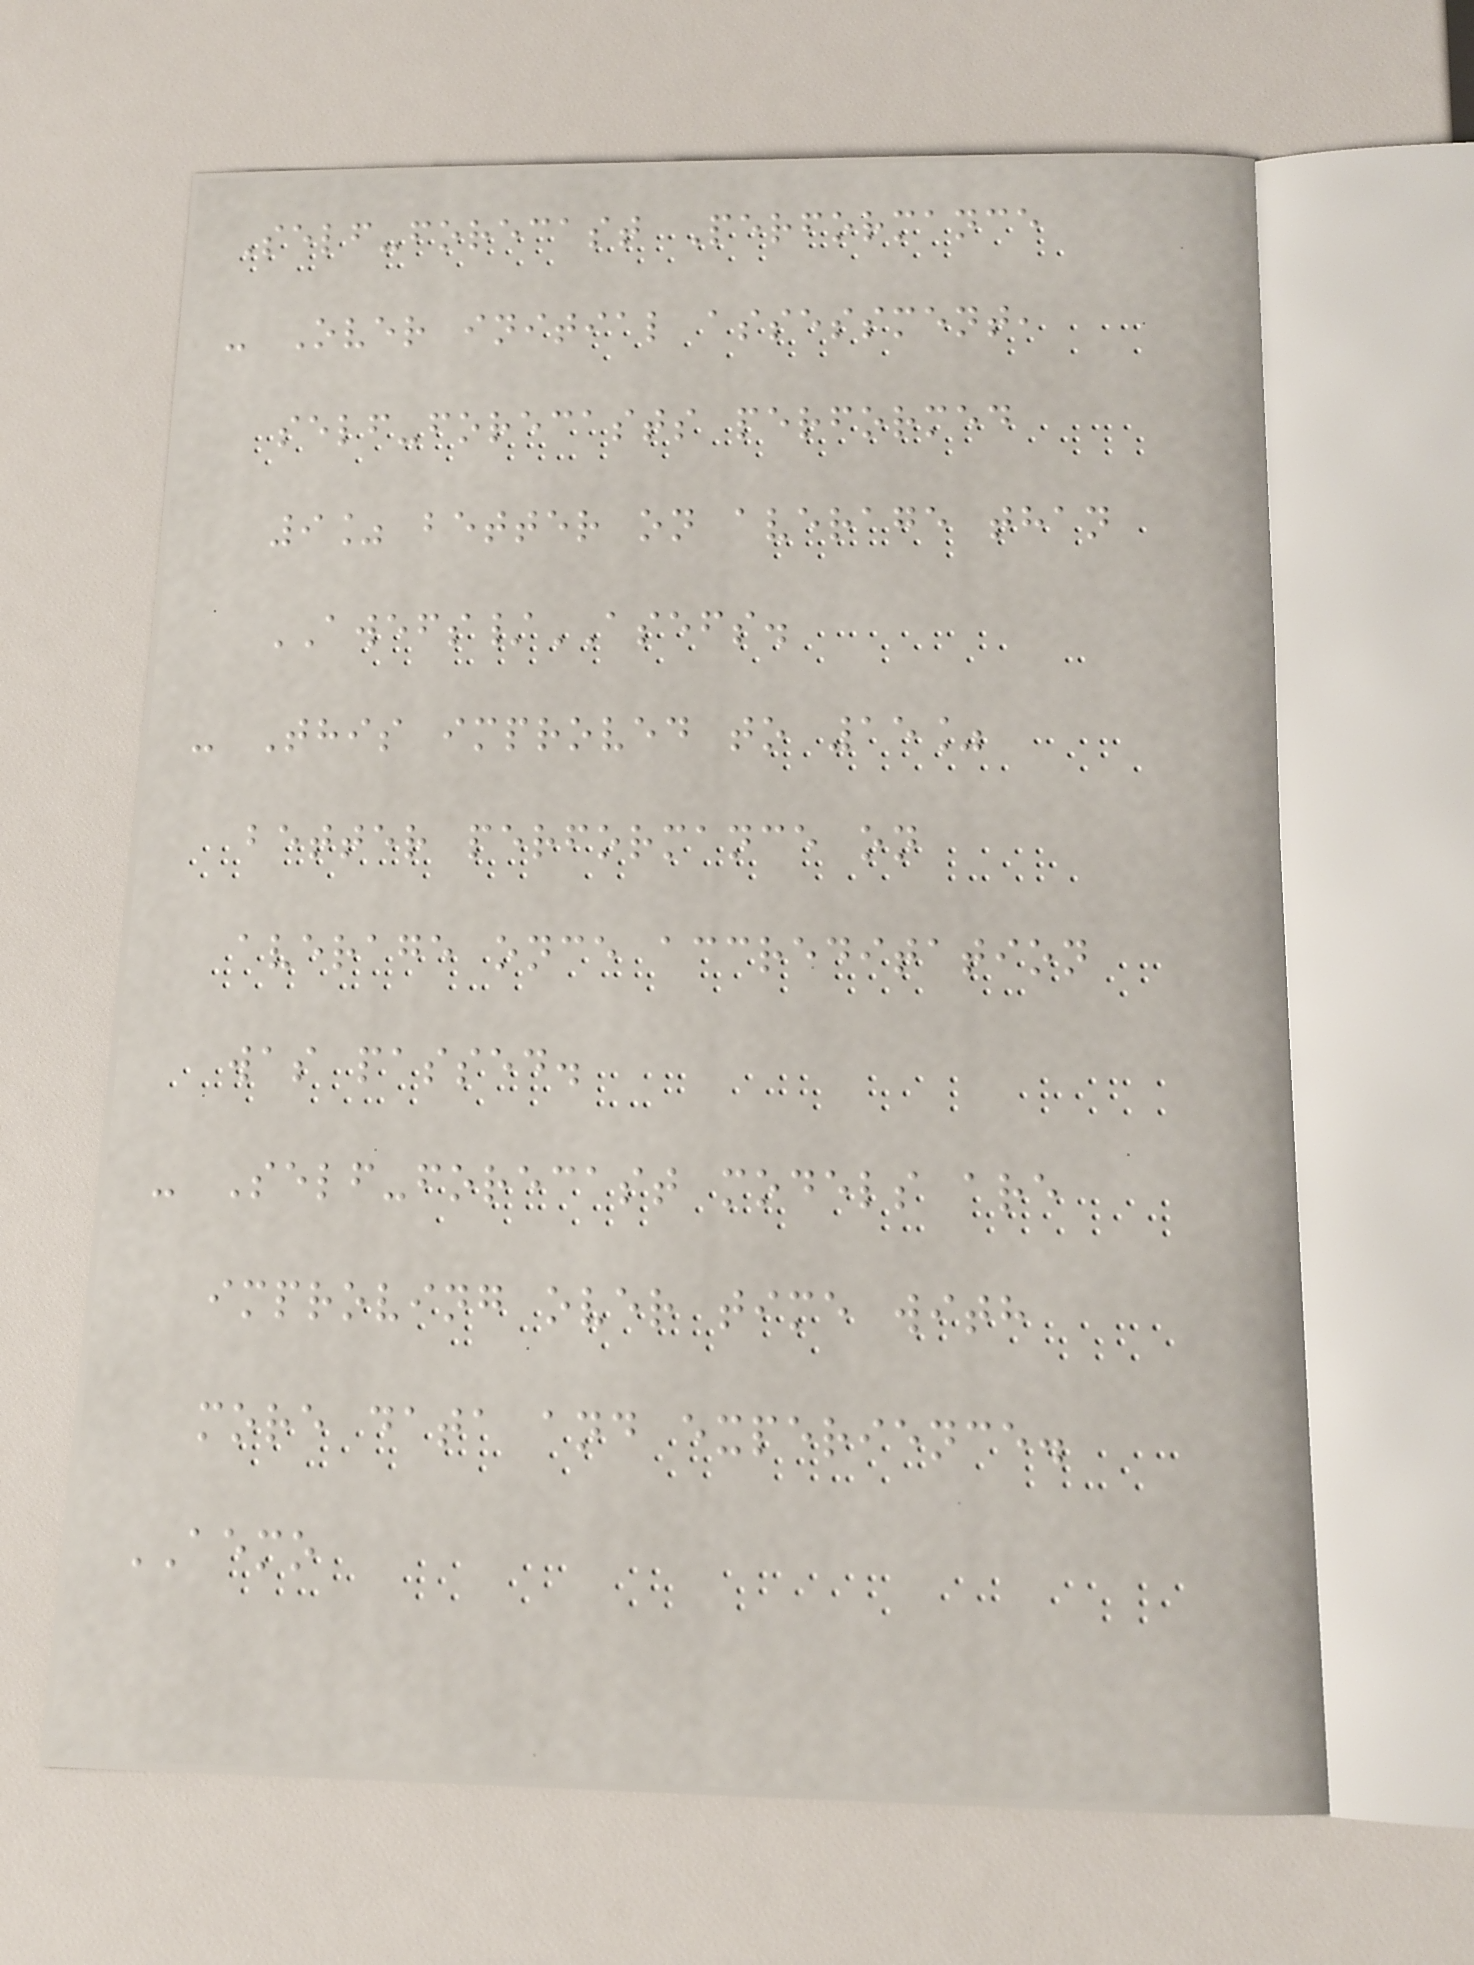Self-forecast Performance
- Over initial assessment,
self-forecasts performed
9% better on average than
AWEFS/ASEFS.
- This improved to 15%
better performance on
average once accreditation
was passed.
- Self-forecast models are
improving over time with
more data and experience.
AEMO
